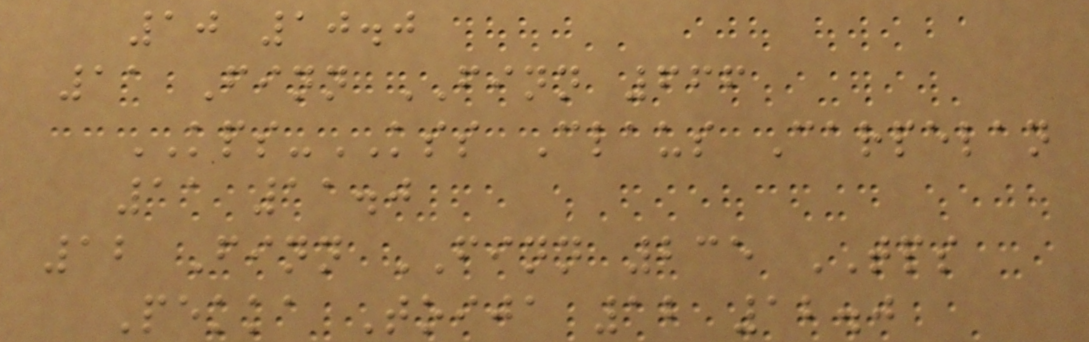10 10.0
11 Finn FINN 666
KPS-KSS Claus Carpelan
11 11.0
12 Finn FINN 235 TPS
Pekka Toija 12 12.0
